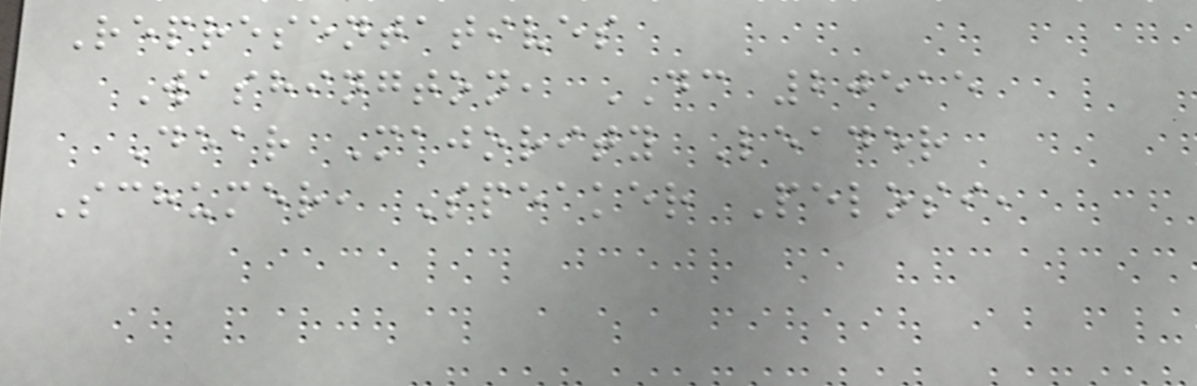Representatives
Washington, DC 20515
Dear Majority Leader
Schumer, Speaker Pelosi,
